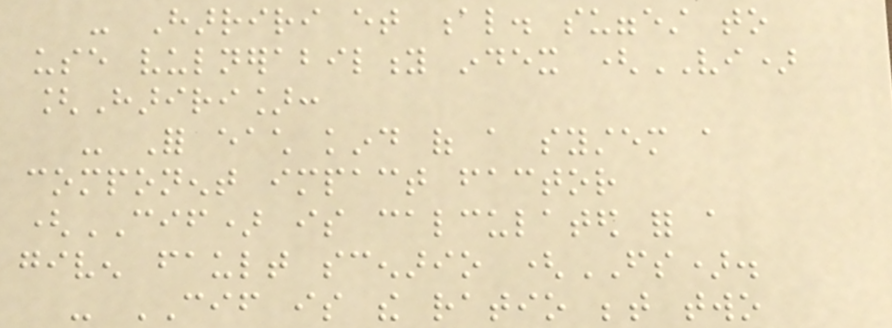- Harriri et al. suggest to
use vulnerability index (VI)
[Hariri]:
- For each kind of a system a
component impact factor
(CIF) is calculated for a
given fault scenario (FS).
- CIF is the ratio between two
